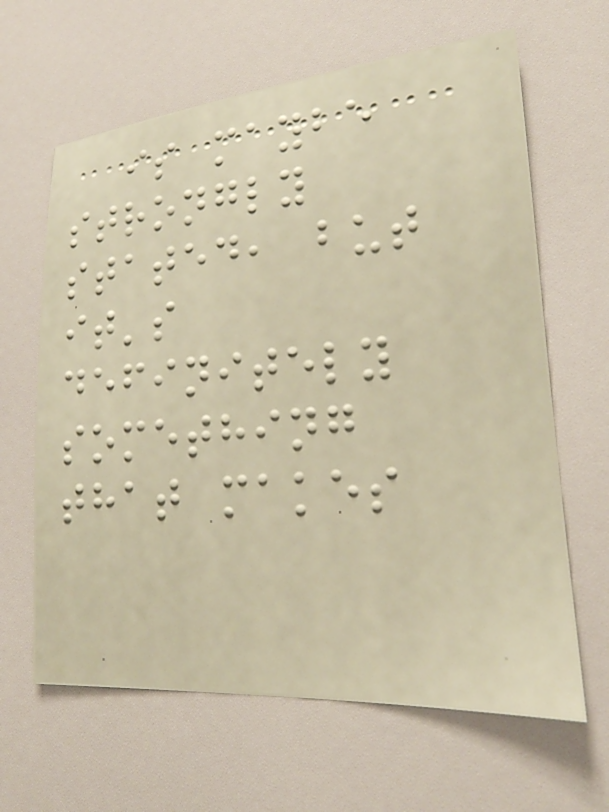is maybe
strongly
stated, but
it's
definitely
something
that makes
